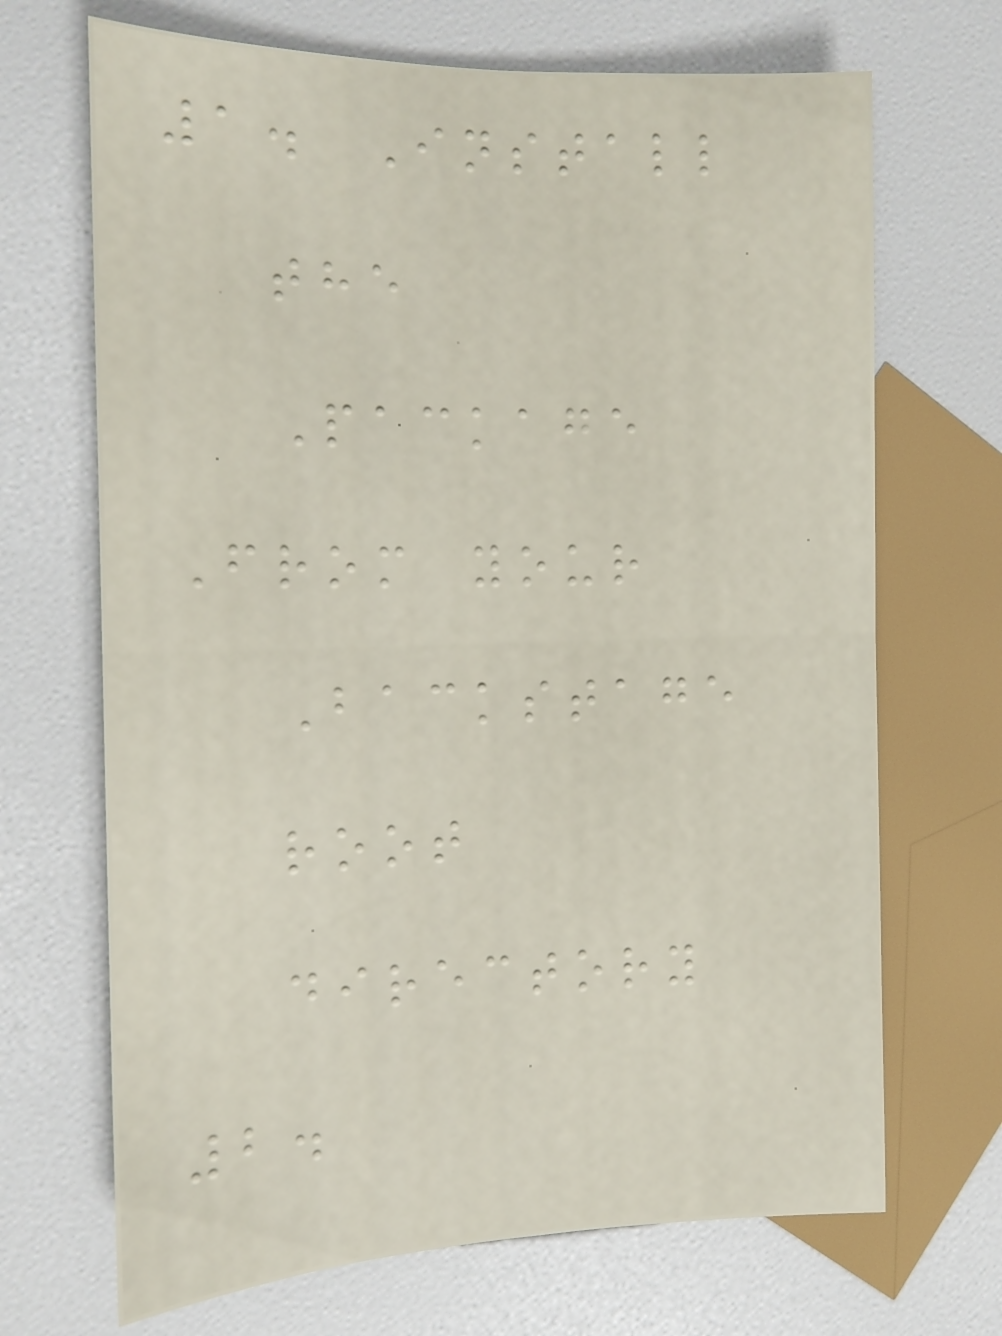1. Install
the
Package
From your
Backstage
root
directory
2.
